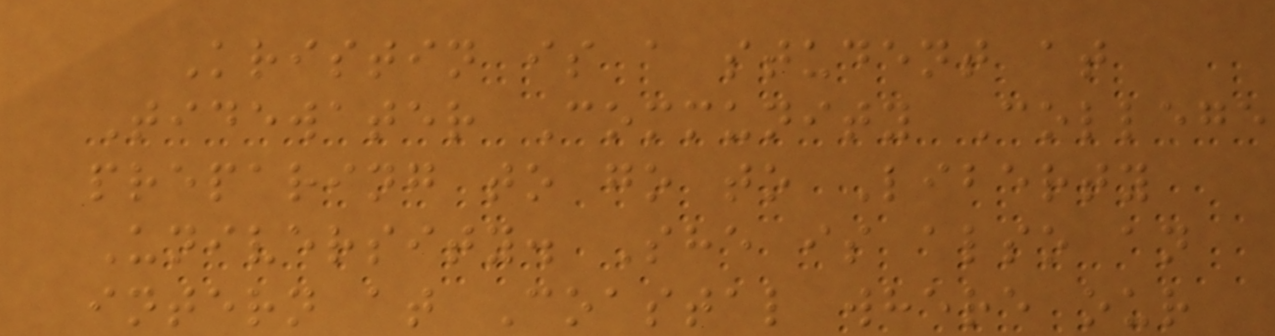Kristin is a student at
Tidewater Community College
preparing to go to Liberty
University. She is also an
intern at Coastal where our
